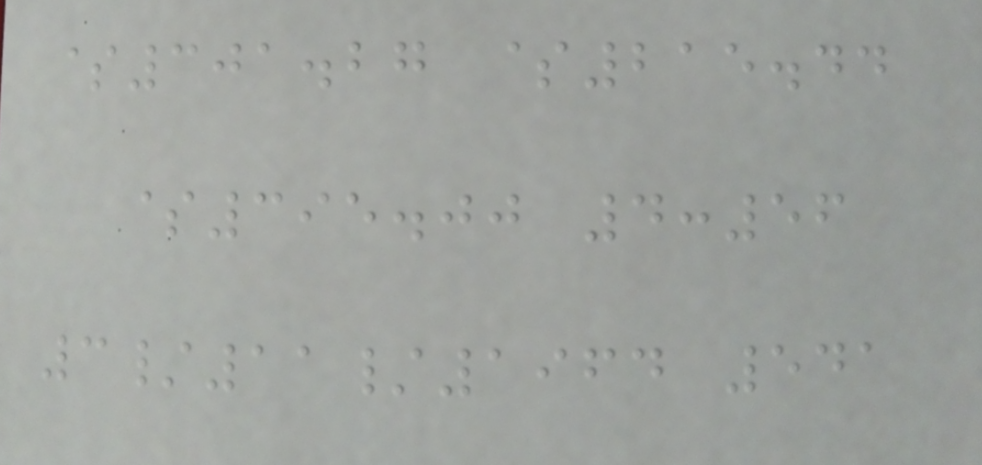$301.27 $215.44
$395.00 4:56
3/11/1964 541
